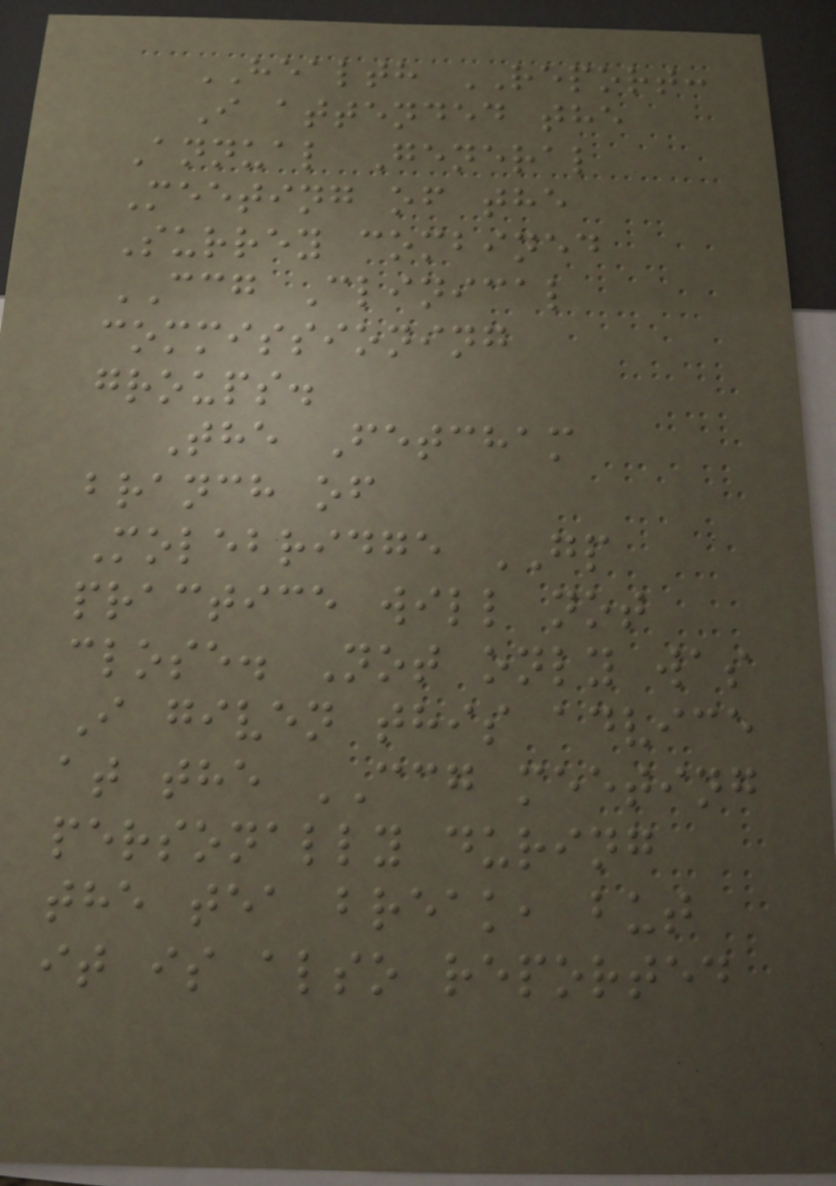HEALTH REPORT:
I attended the
Annual General
Meeting of the
Surrey combined
CCG Clinical
commissioning
groups.
The Fetcham
branch of
Molebridge GP
practice will not
close. Not only was
I given this advice
at the CCG meeting
personally during
the tea break, but
it is also reported
